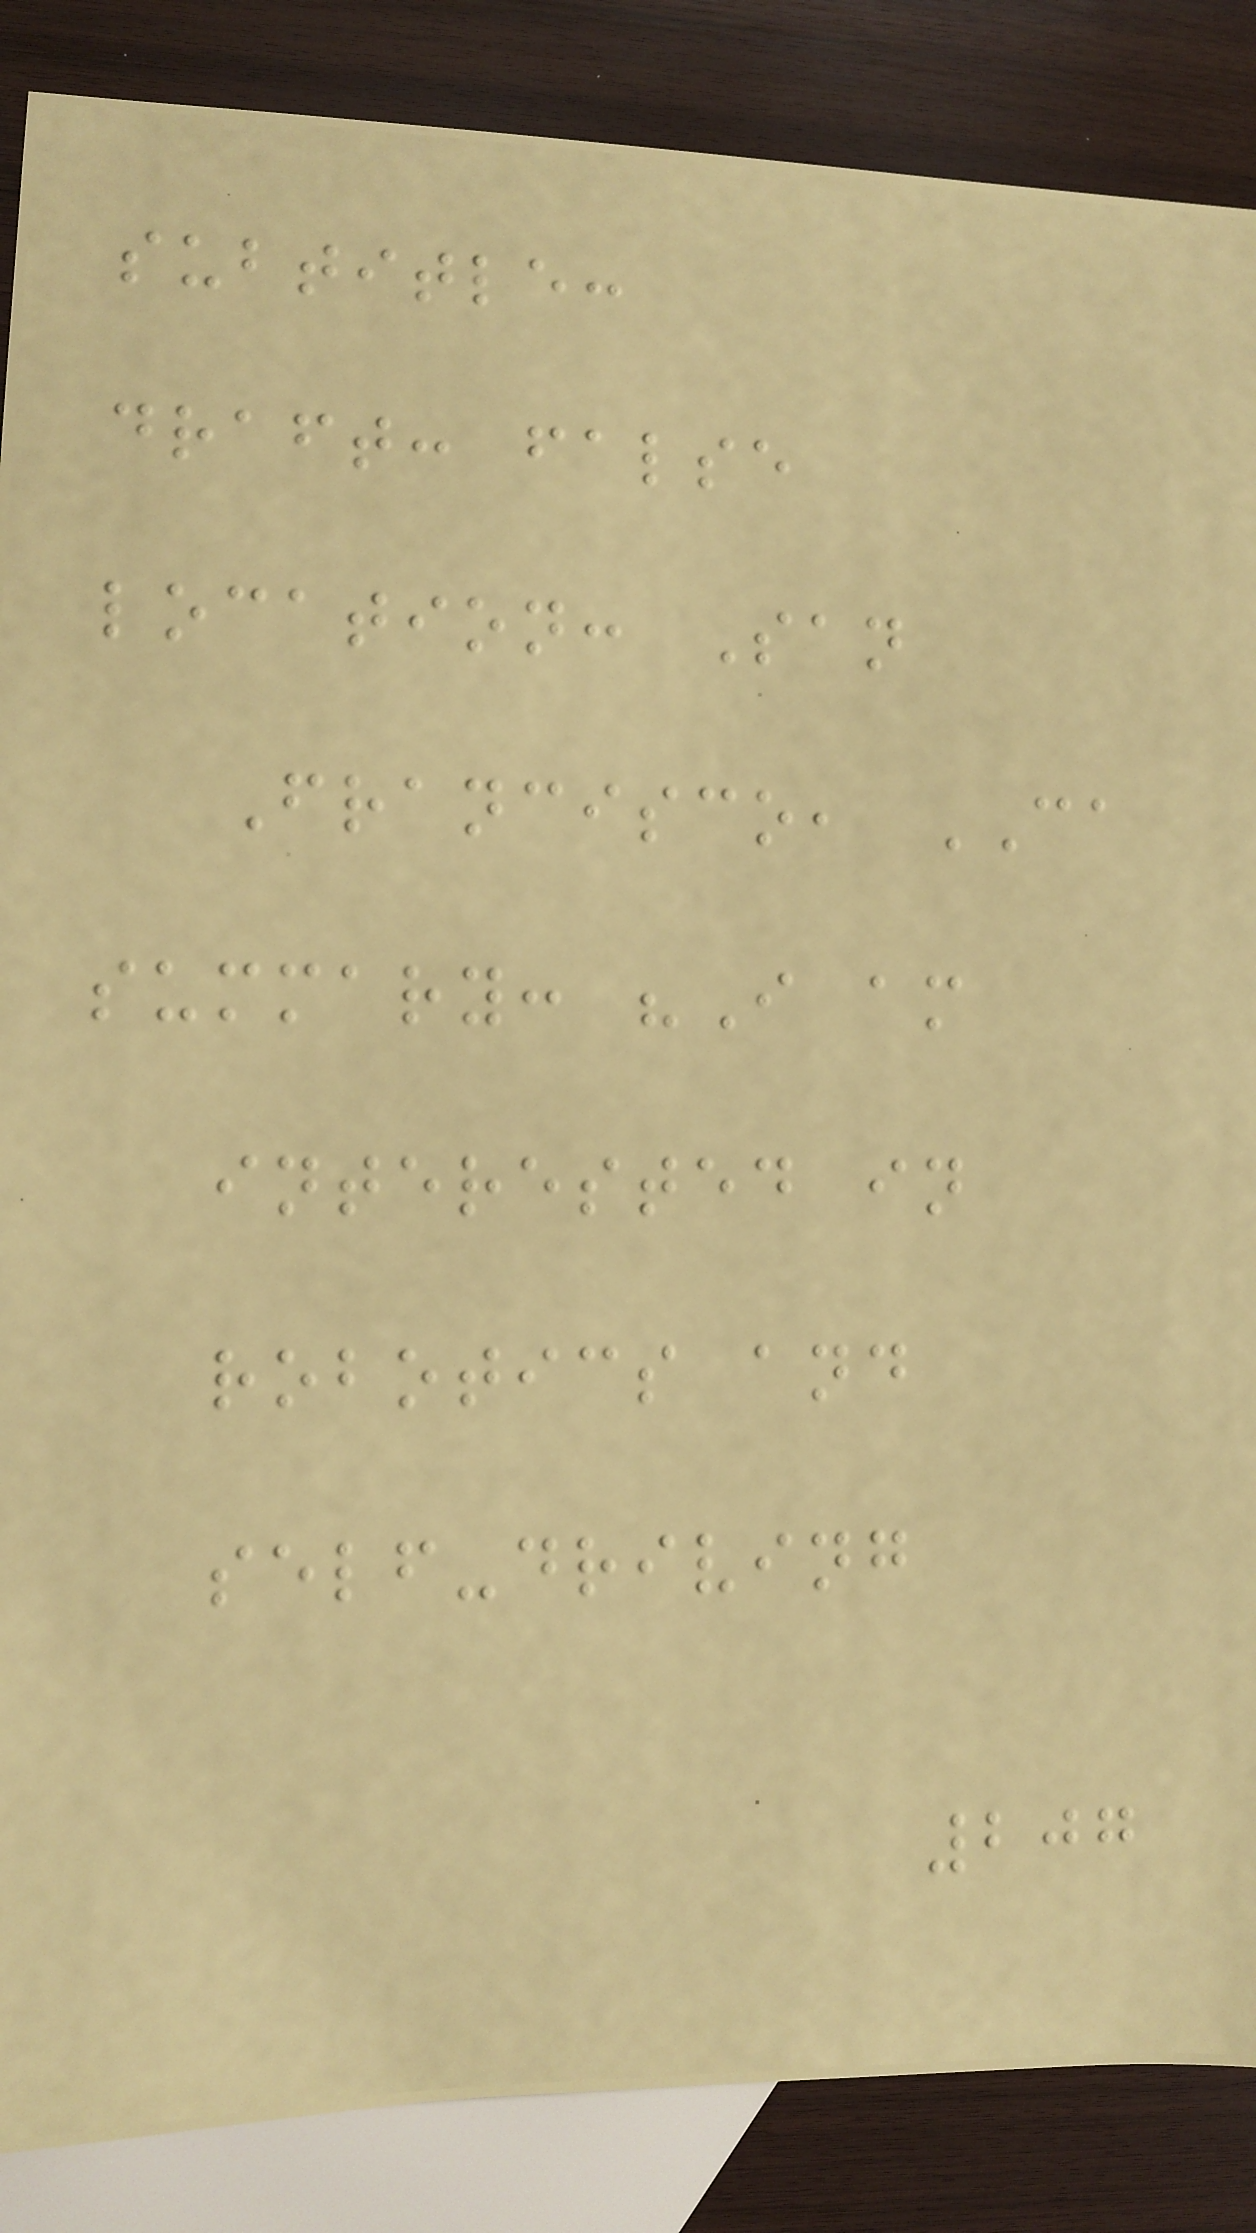subtitle:
draft: false
location: San
Francisco, CA
summary: "I am
interested in
robotics and
self-driving
207
